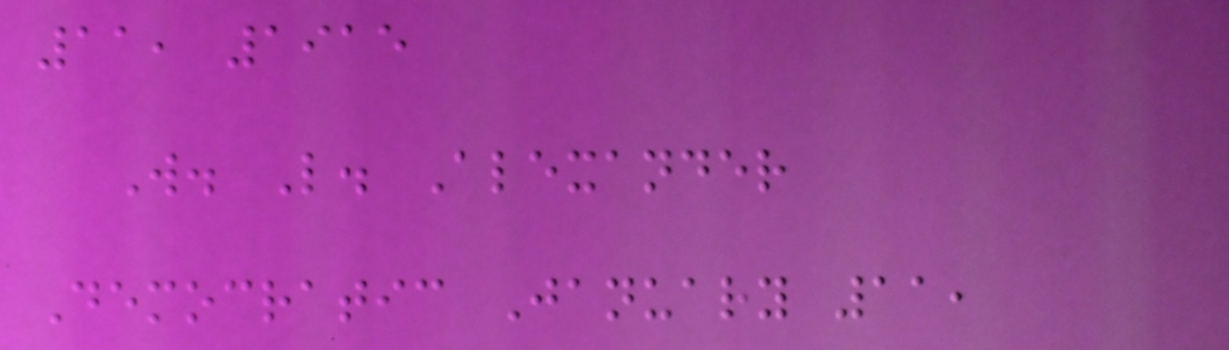11, 1915
W. L. Alexander
Democratic January 11,
